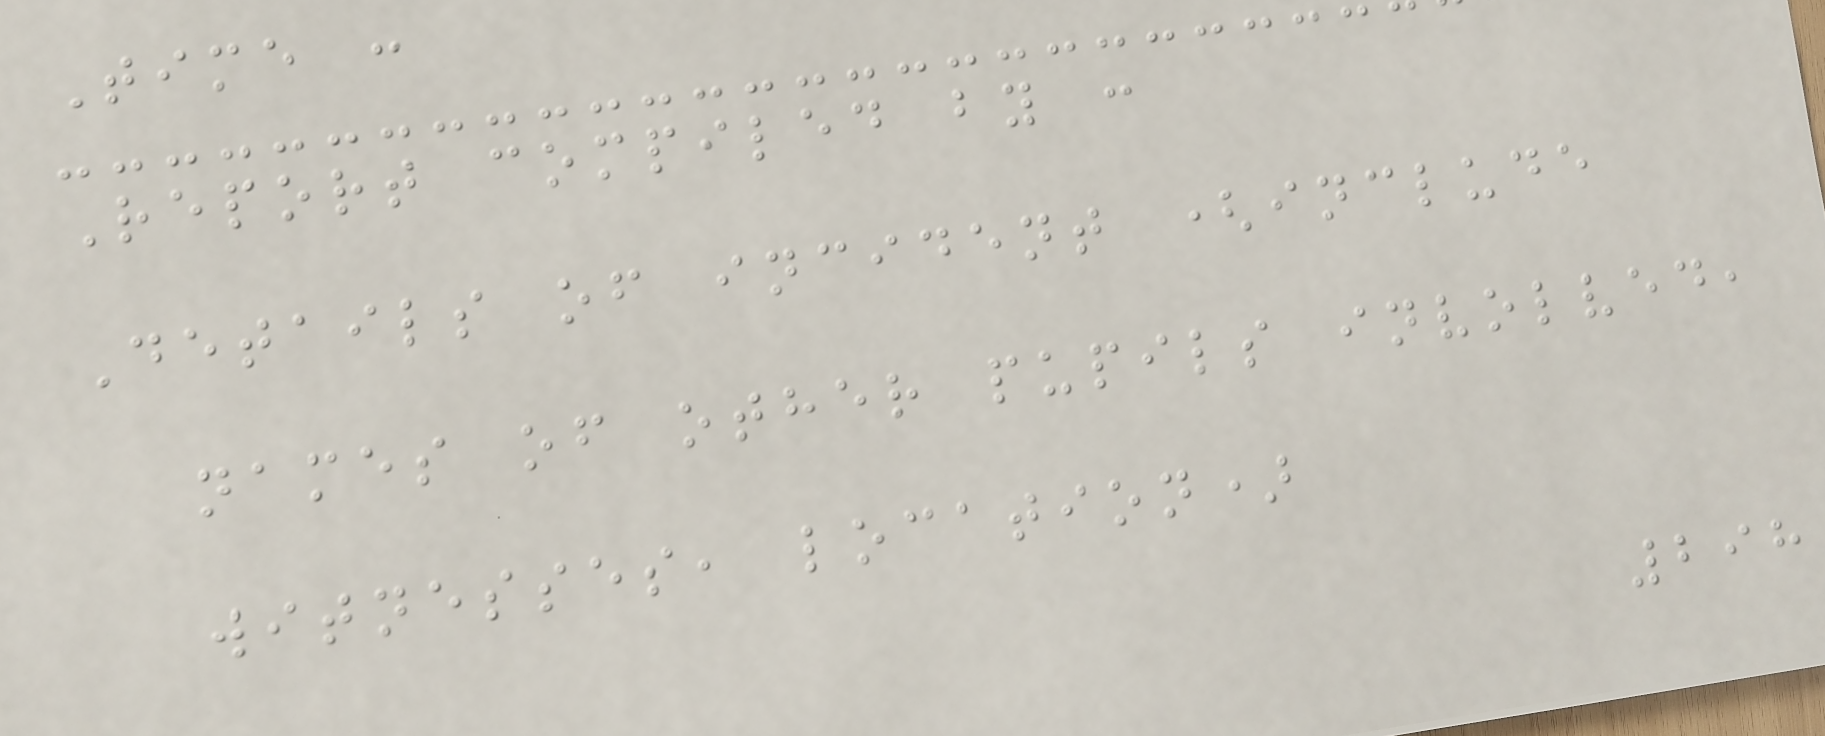Time :
Report compiled by :
Details of incident (include
names of other pupils involved,
witnesses, location)
298
